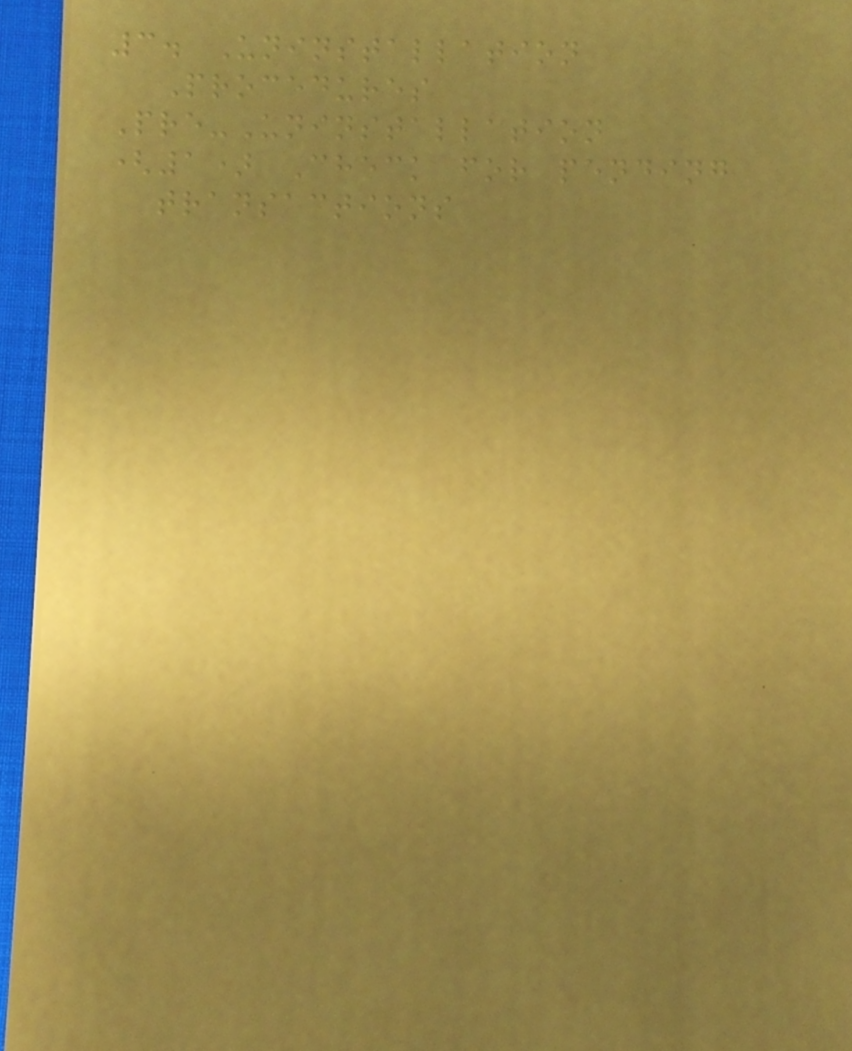3. Uninstallation
Procedures
Pre-Uninstallation
(1) Check for pending
transactions
